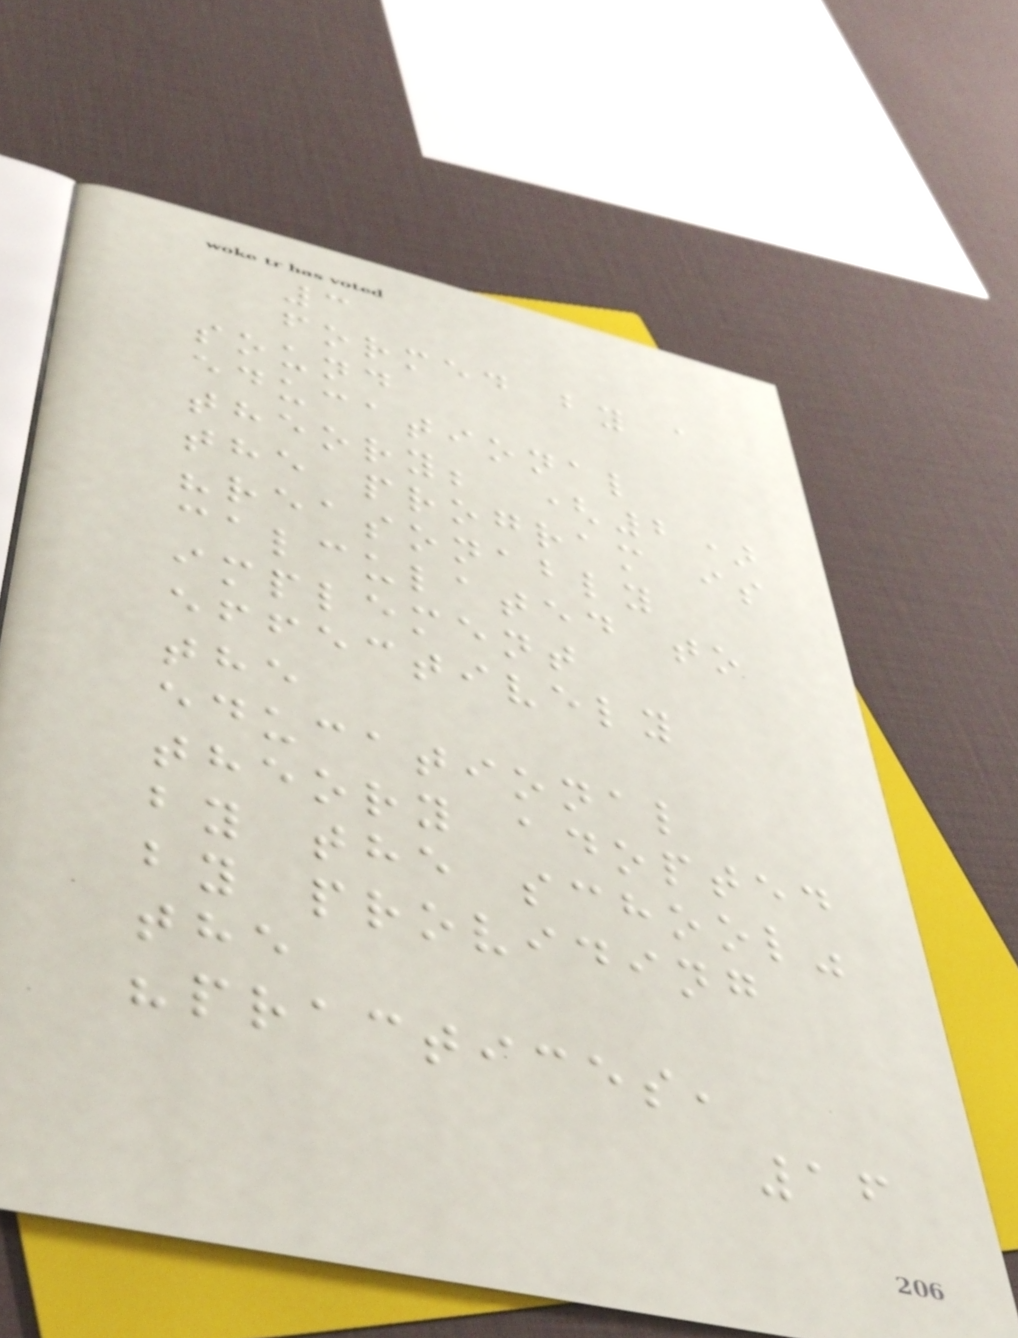3
formed by a
sound
educational
theory; (2)
the program is
"reasonably
calculated to
implement
effectively
the
educational
theory adopted
by the school"
by providing
the
"practices,
16
